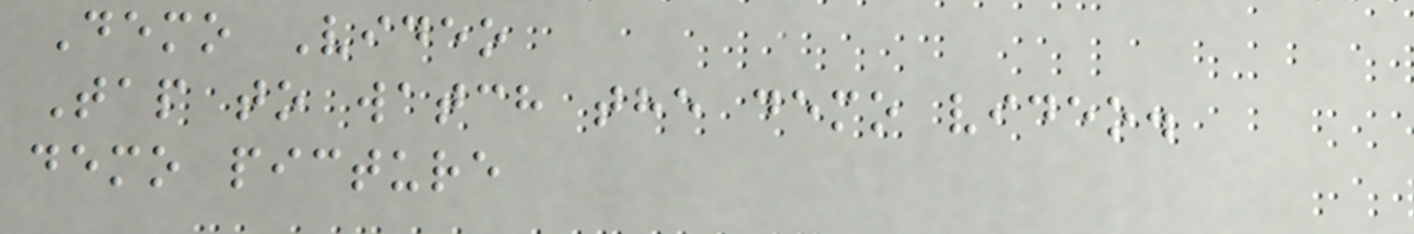Demo Video
Tap to watch the demo video.
demo picture
